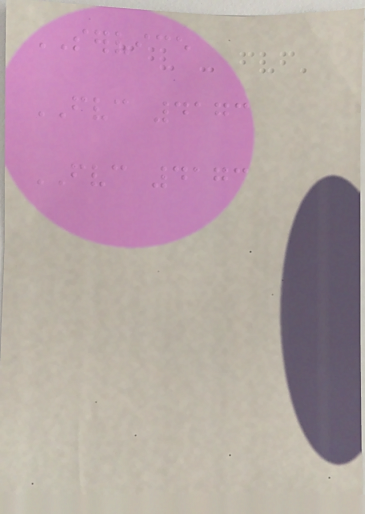SERVICE
FVC 4173
FVC 4173
